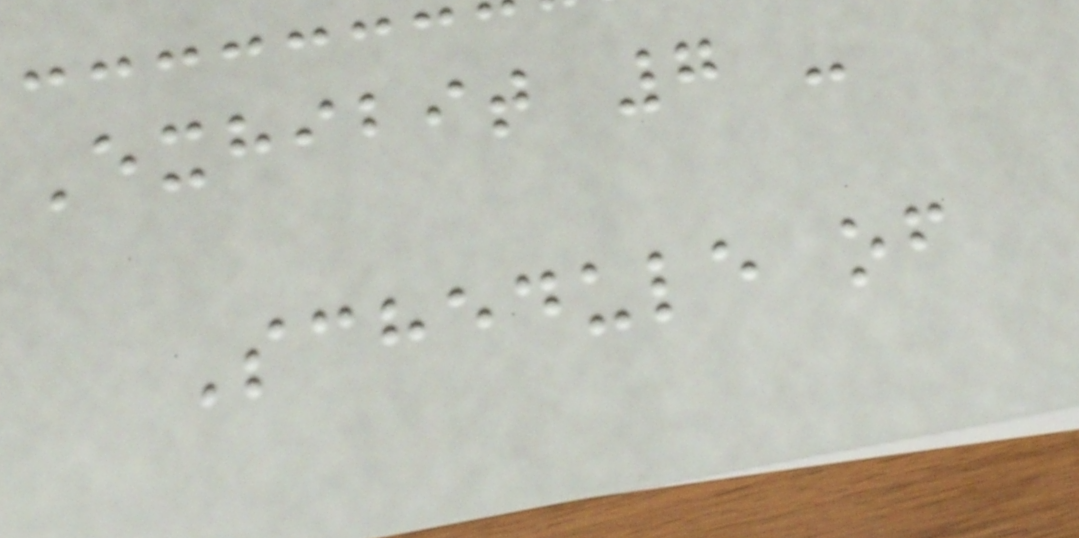Exhibit 7 -
Schedule of
